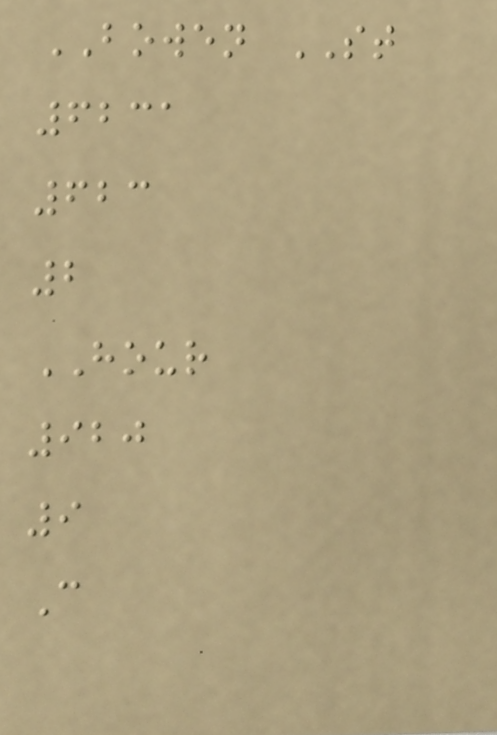BOWEN ST
6231
623
2
HOUR
920
9
C
